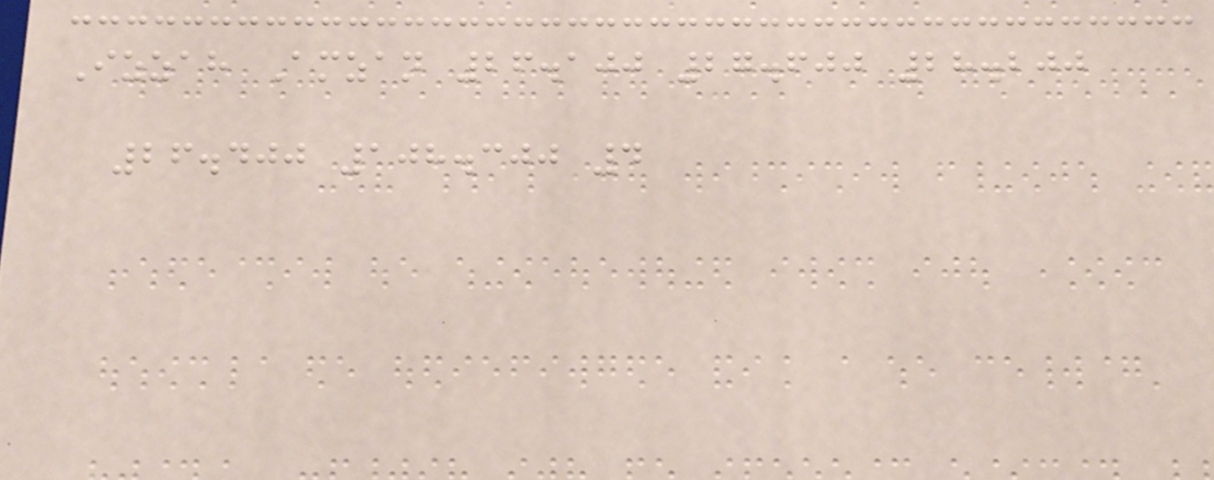Izzah Amzan 26.100 27.600 28.200
26.400 108.300 4
